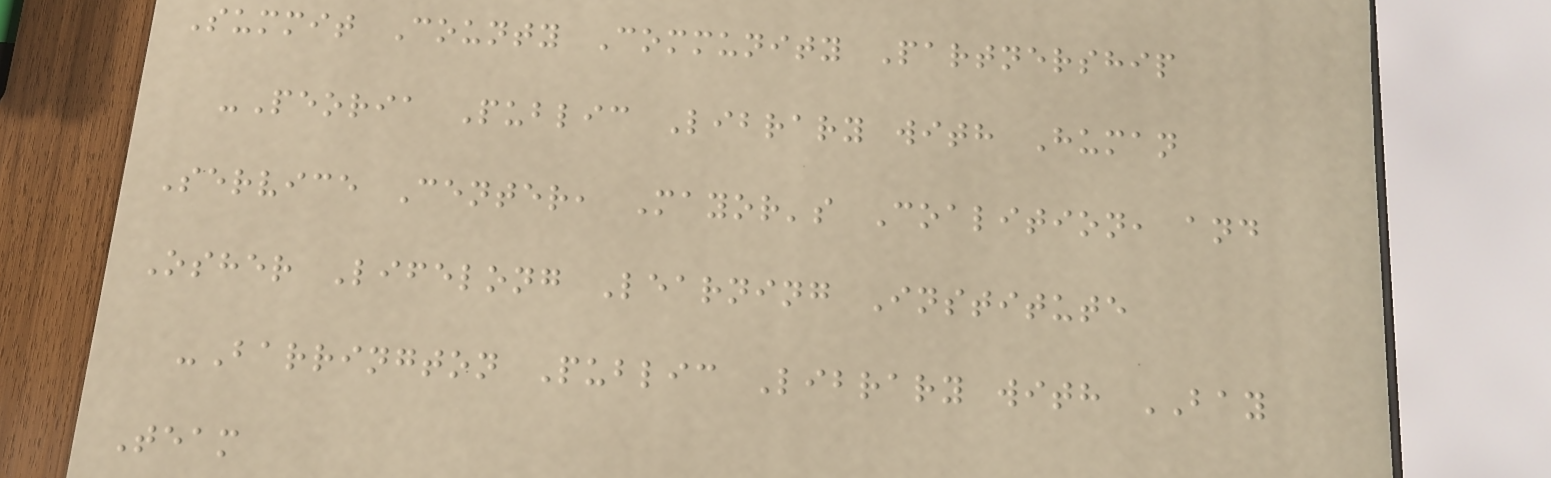Summit County Community Partnership
-Peoria Public Library with Human
Service Center, Mayor's Coalition, and
Osher Lifelong Learning Institute
-Barrington Public Library with BAY
Team
